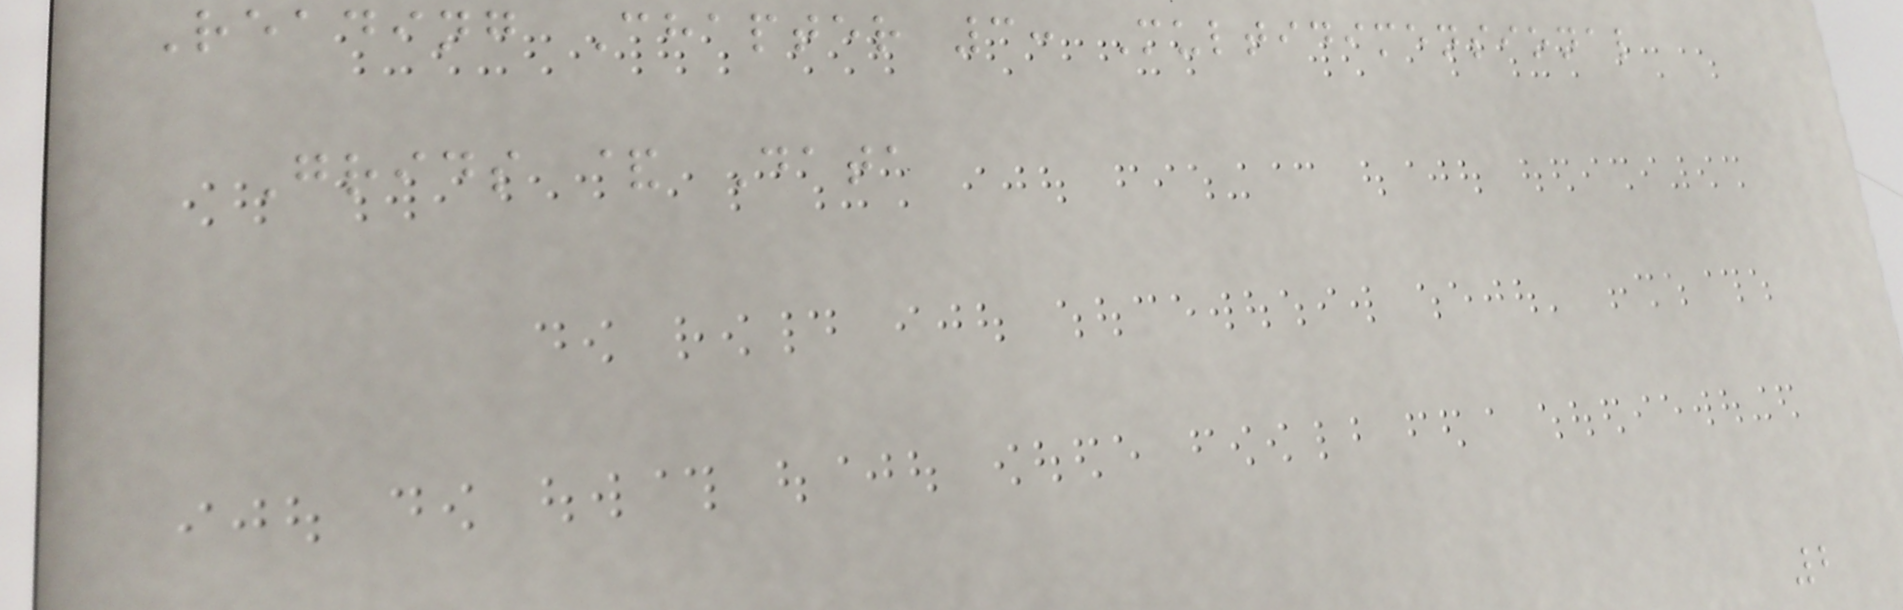Reading Chapter 3: Multidimensional
Grids & Data
2
